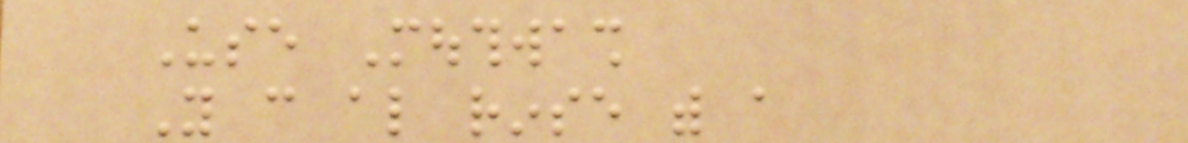Use Mouthwash
You can also rinse with a
